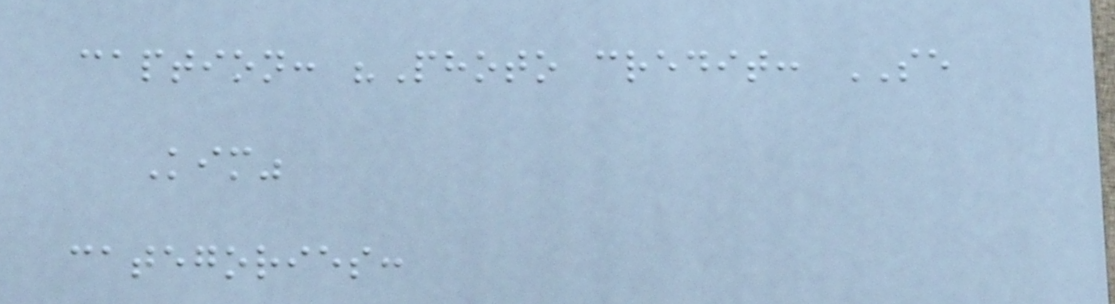caption: "Photo credit: SE
Kim"
categories:
